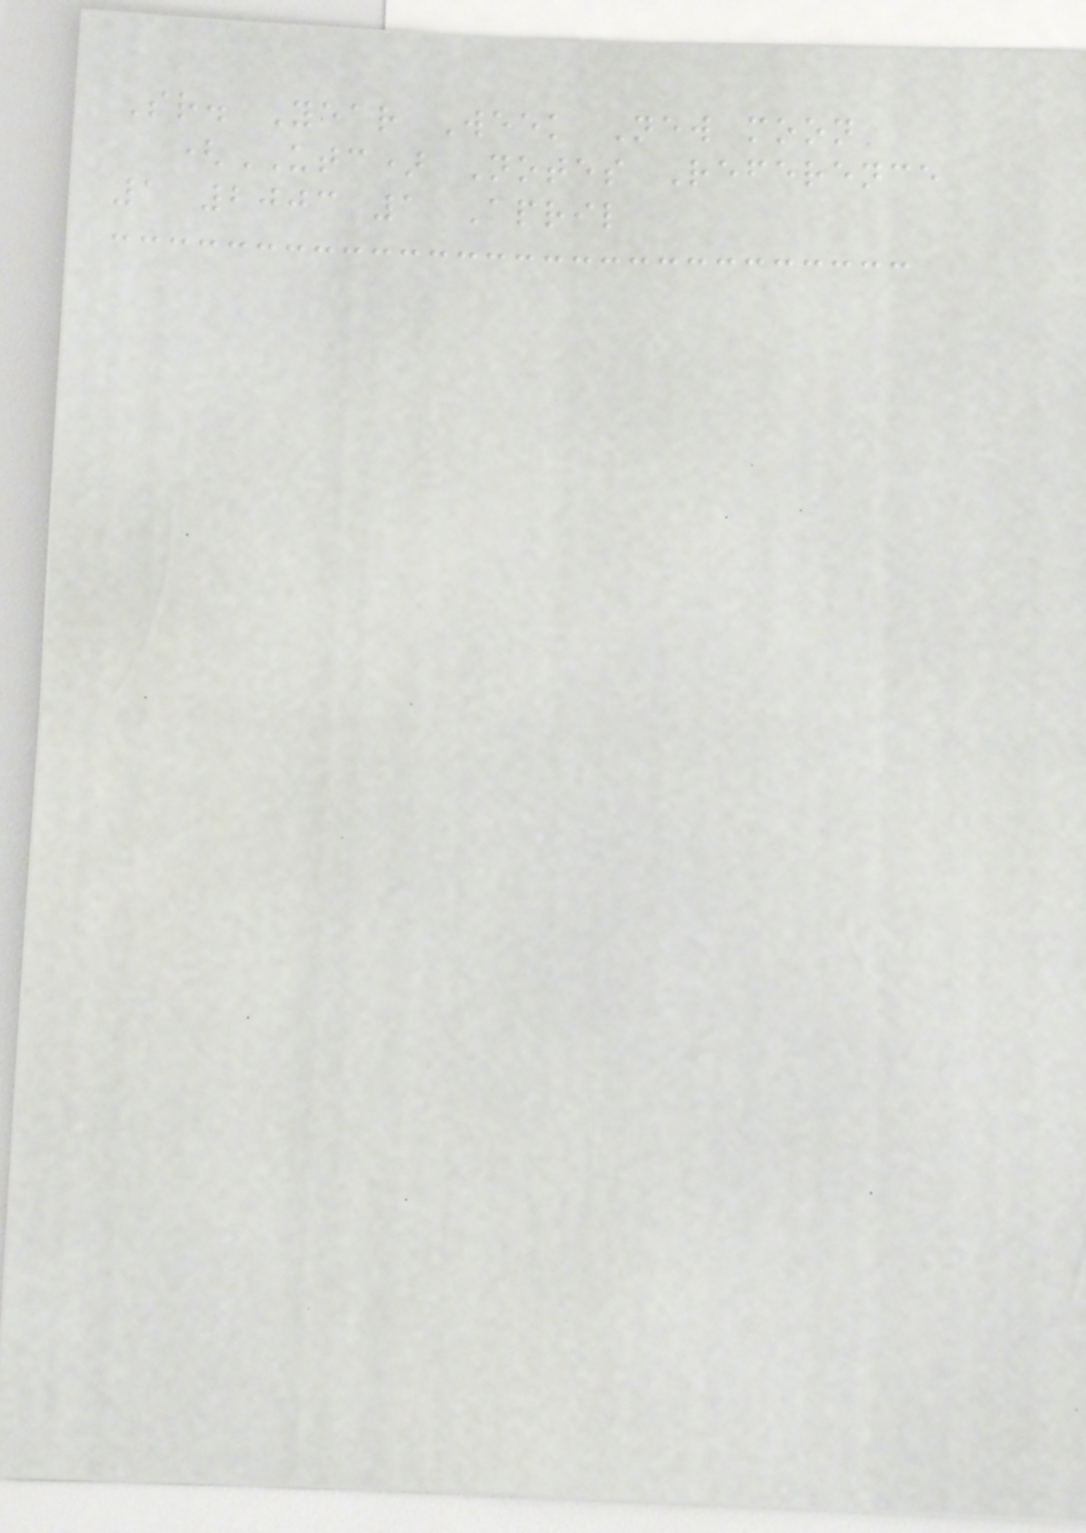Sr. Year Week New moon
(UTC) Notes Reference
1 2003 1 April
